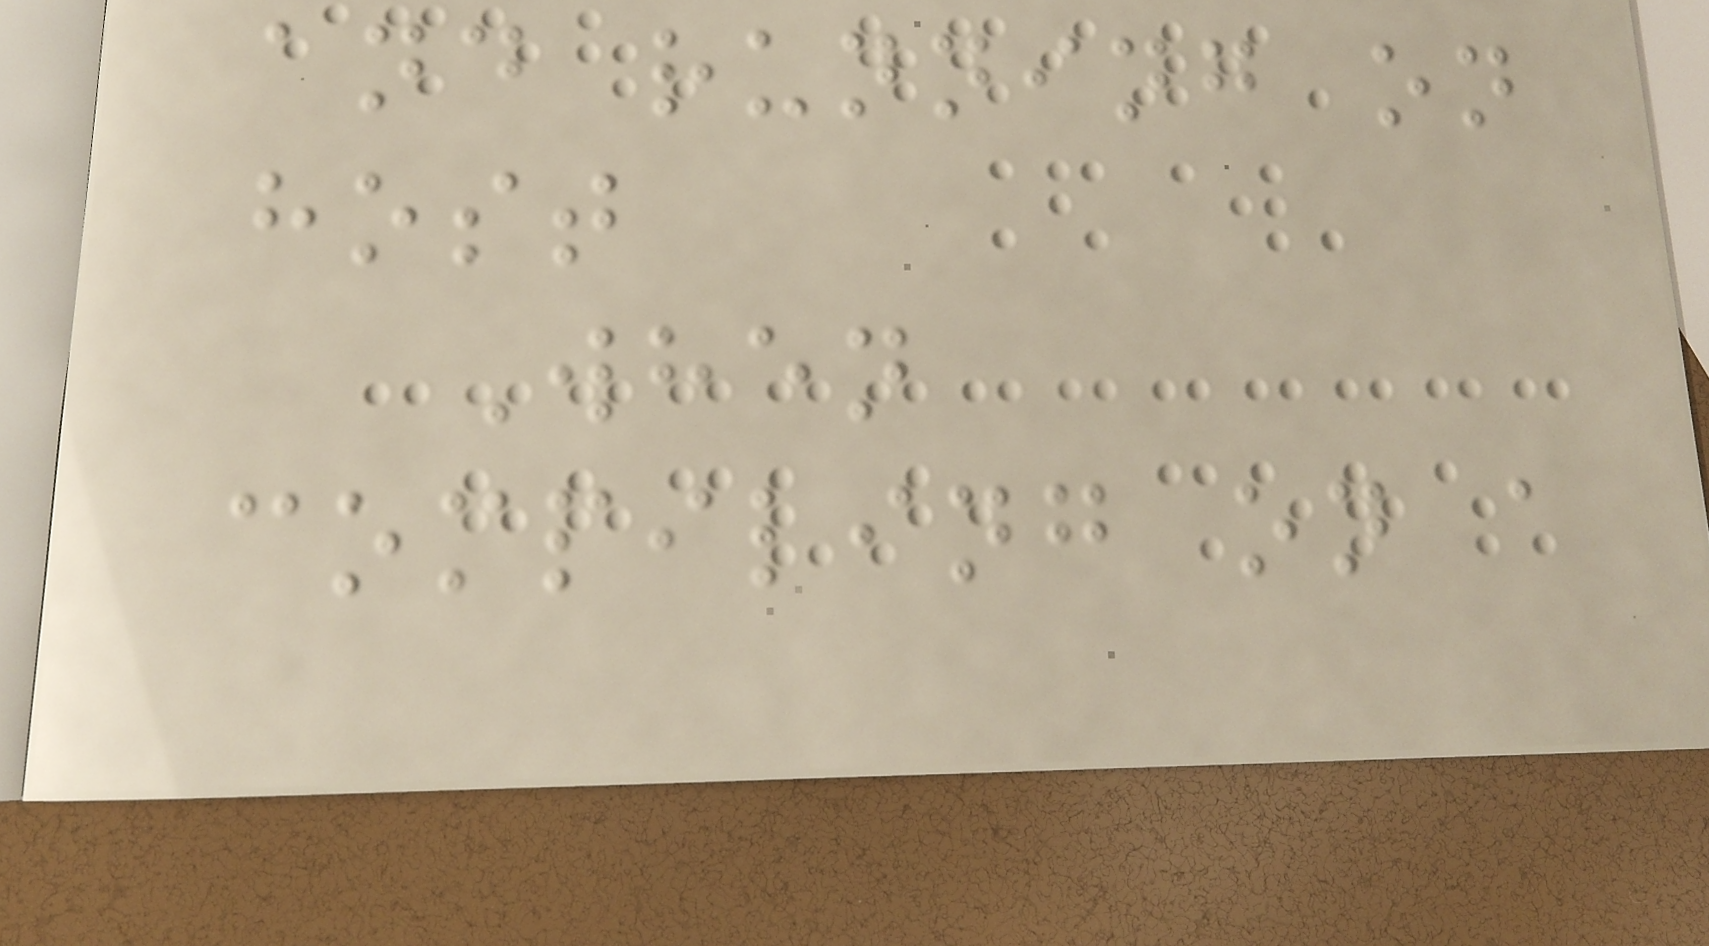and running on
host
When
compiling on a
